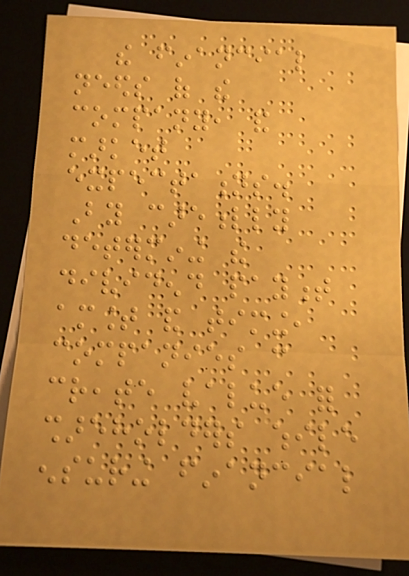the financial
needs of the
company, and
market
expectations.
By carefully
determining the
dividend payment
amount and timing,
companies can
create value for
shareholders while
ensuring financial
